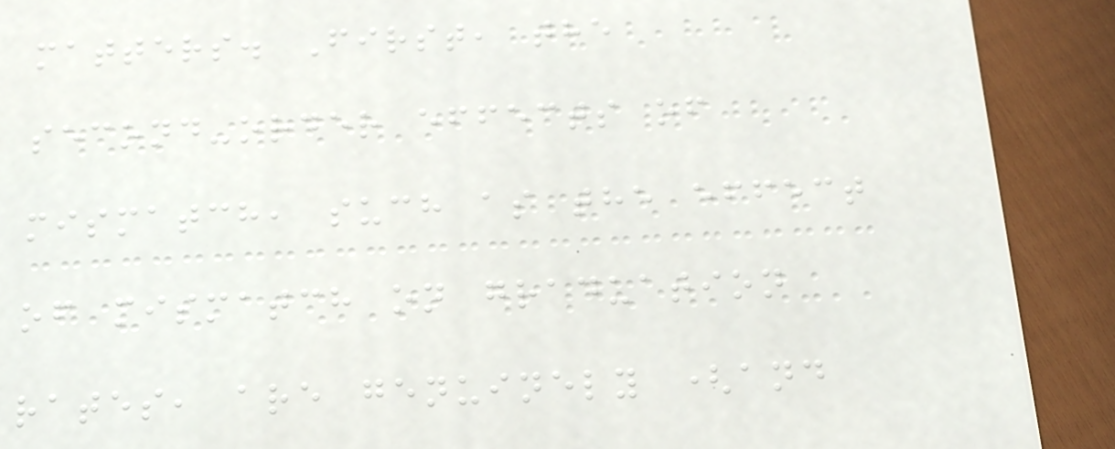matters. First, the
second-order effects of
mismatch, such as the effect
of mismatch on graduation
rates, are genuinely (and
